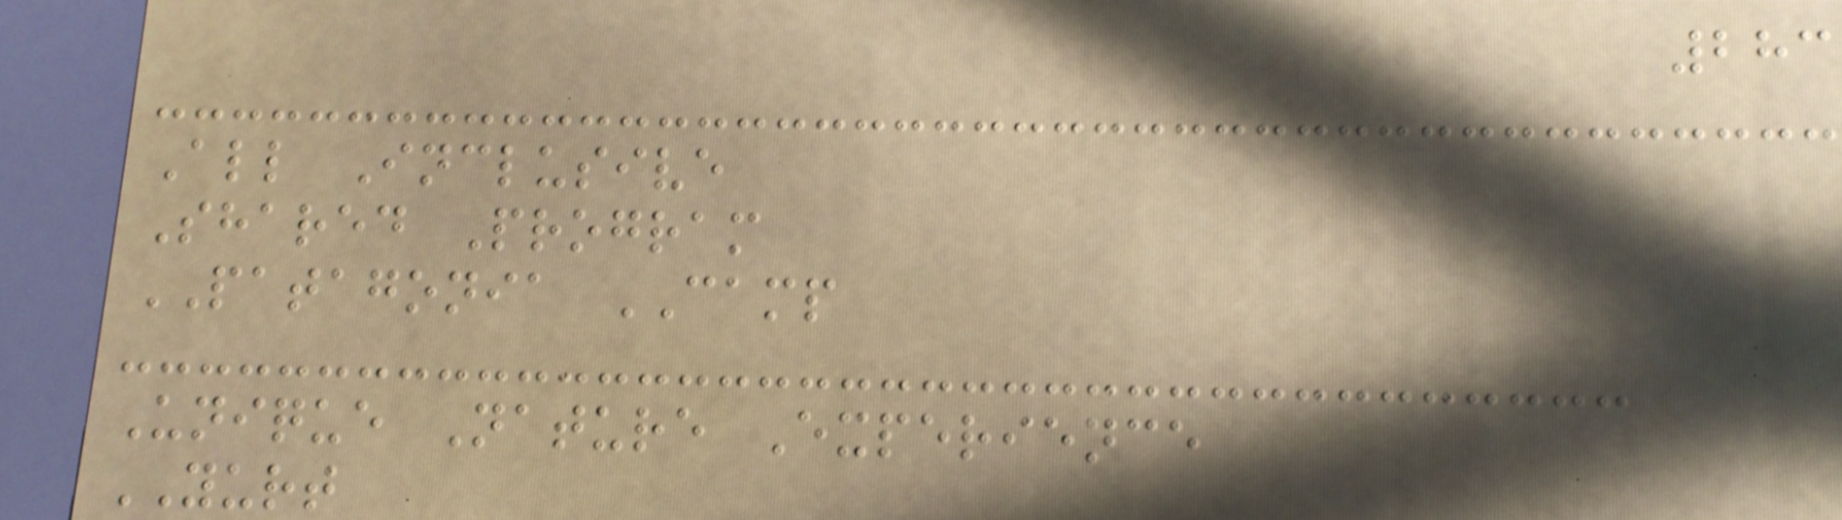283
All Inclusive
Shared Program
PATAGONIA CAMP
Unique Nature Experience
YURT
